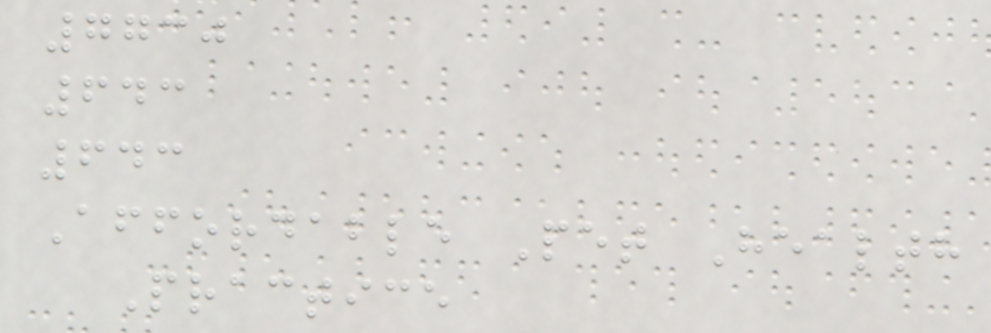7730
643
643
Affordable Pet Health
Practice
